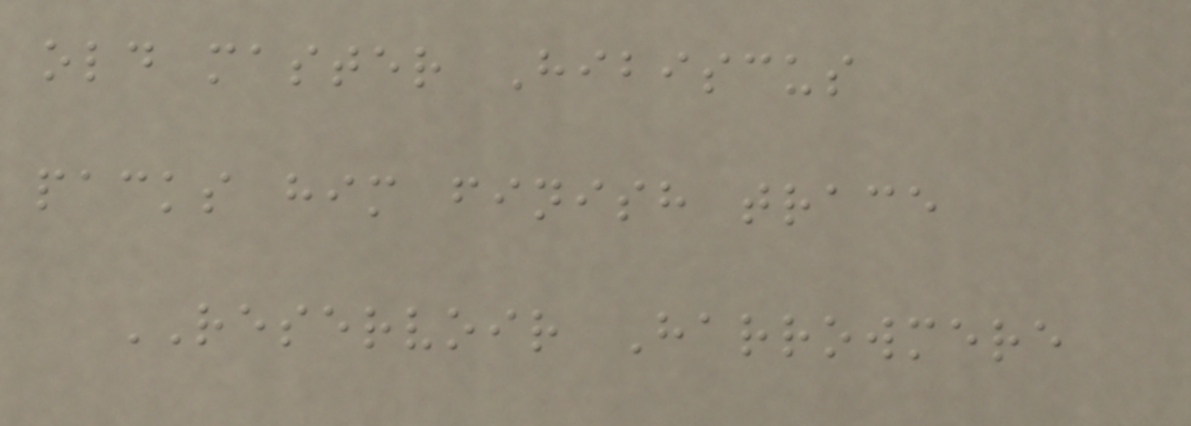old master Hibiscus
packs him finish trace
RESERVOIR Harrowmere
